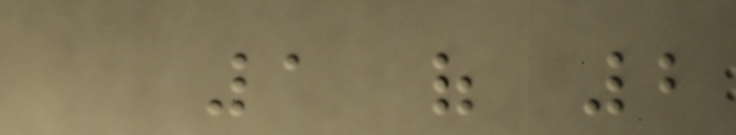1 of 2
